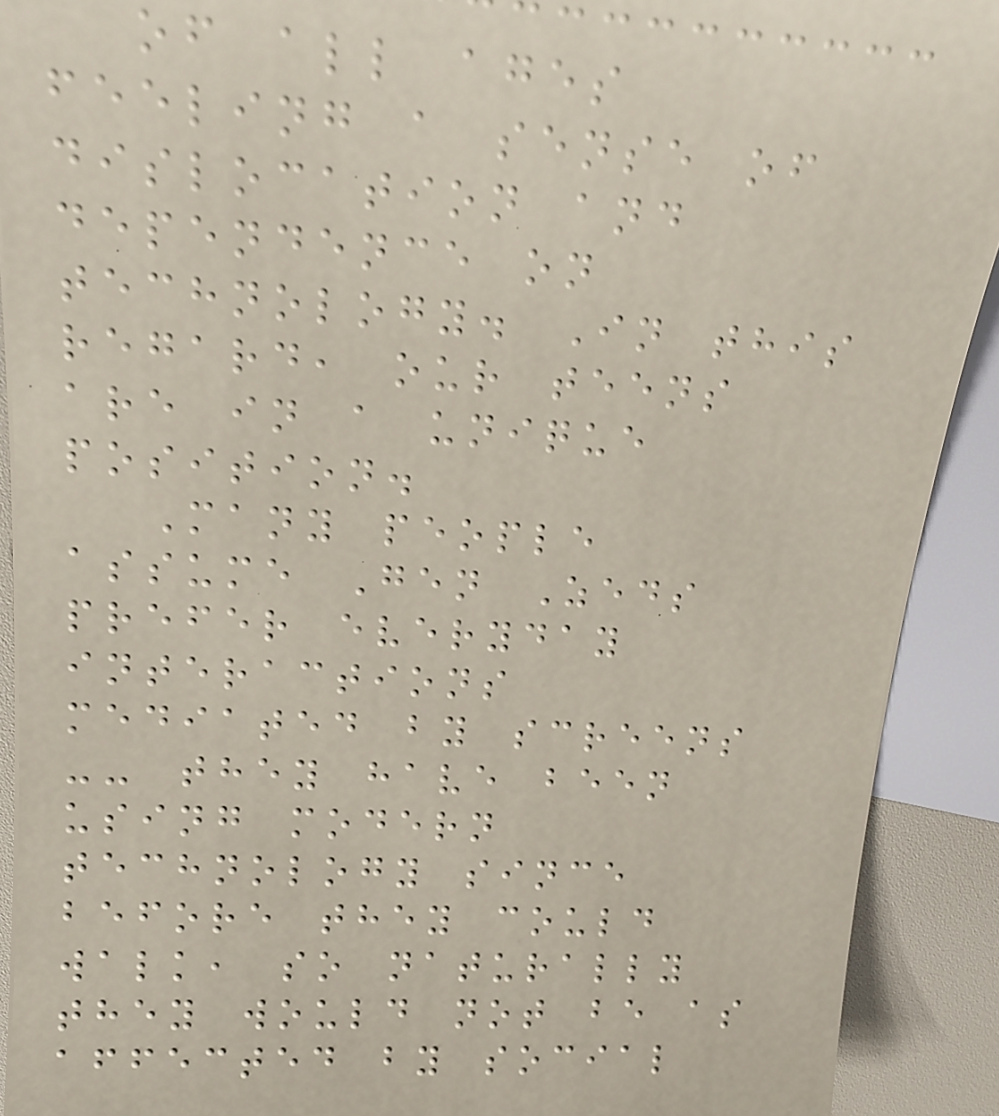of all ages
feeling a sense of
dislocation and
dependence on
technology. In this
regard, our teens
are in a unique
position.
Many people
assume Gen Zeds
prefer everyday
interactions
mediated by screens
-- they have been
using modern
technology since
before they could
walk, so naturally
they would not be as
affected by social
